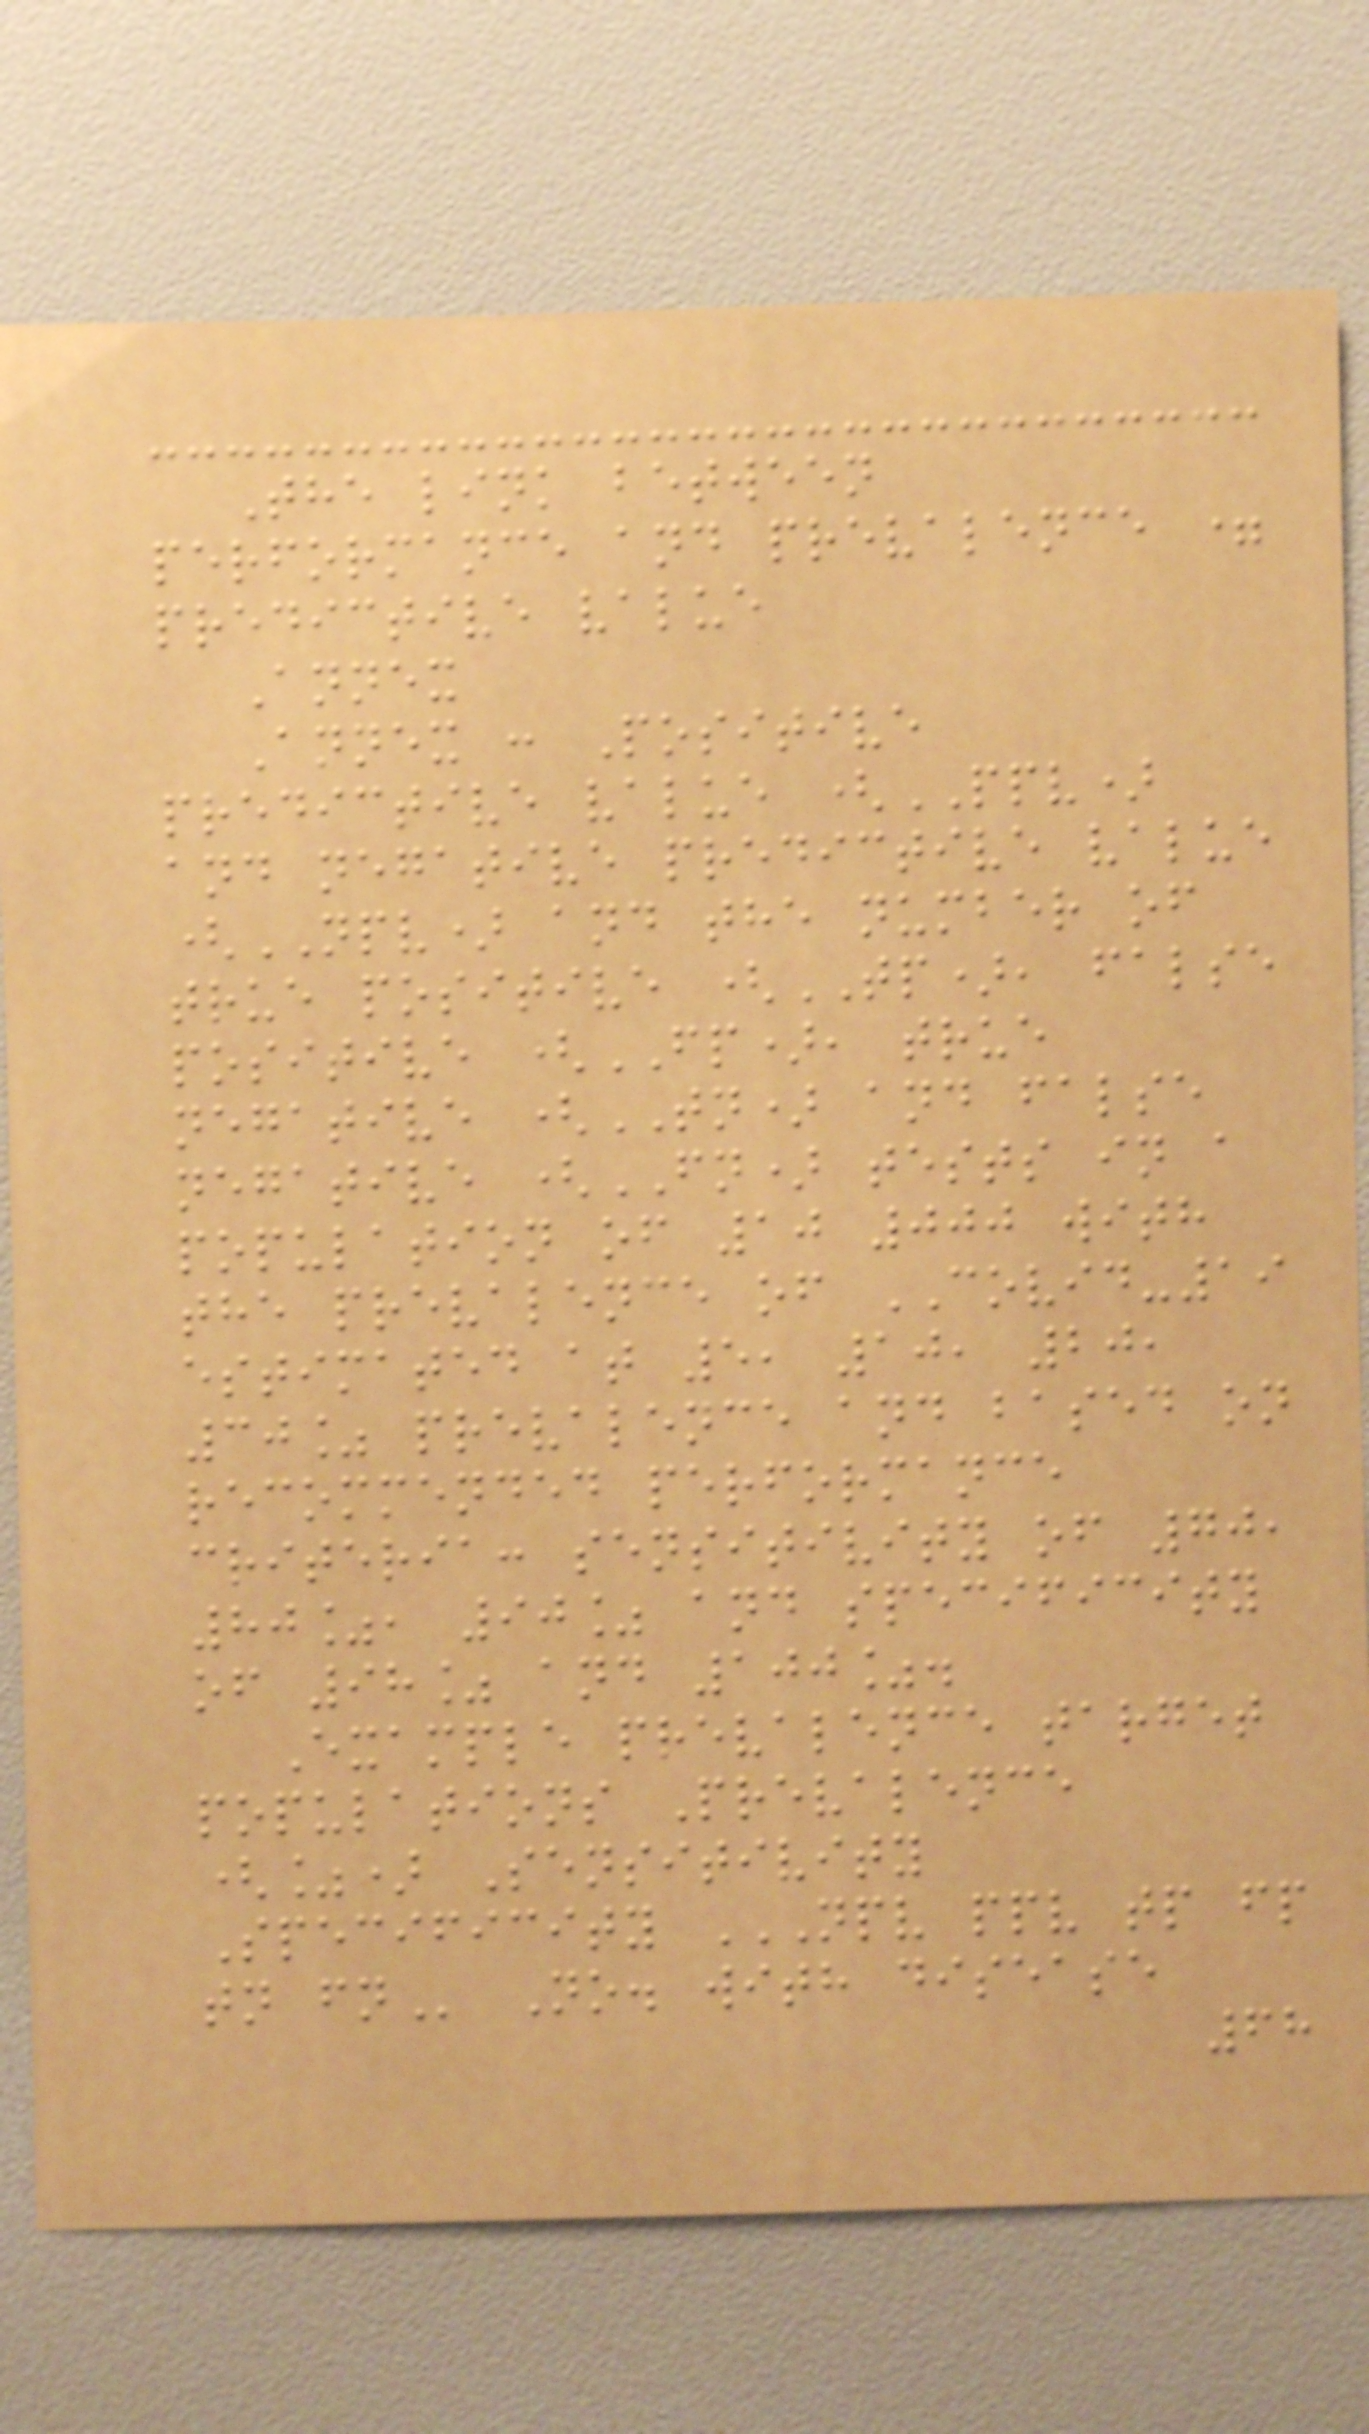The link between
performance and prevalence =
predictive value
Annex
Annex : Positive
predictive value (PPV)
and negative predictive value
(NPV) and the number of
true positive (TP), false
positive (FP), true
negative (TN) and false
negative (FN) tests in a
population of 10 000 with
the prevalence of COVID-19
estimated at 5, 10, 20,
30% prevalence and based on
recommended performance
criteria: sensitivity of 70,
80%, 90% and specificity
of 98% and 100%.
Example prevalence target
populations Prevalence
(%) Sensitivity
Specificity NPV PPV TP FP
TN FN No. with disease
68
